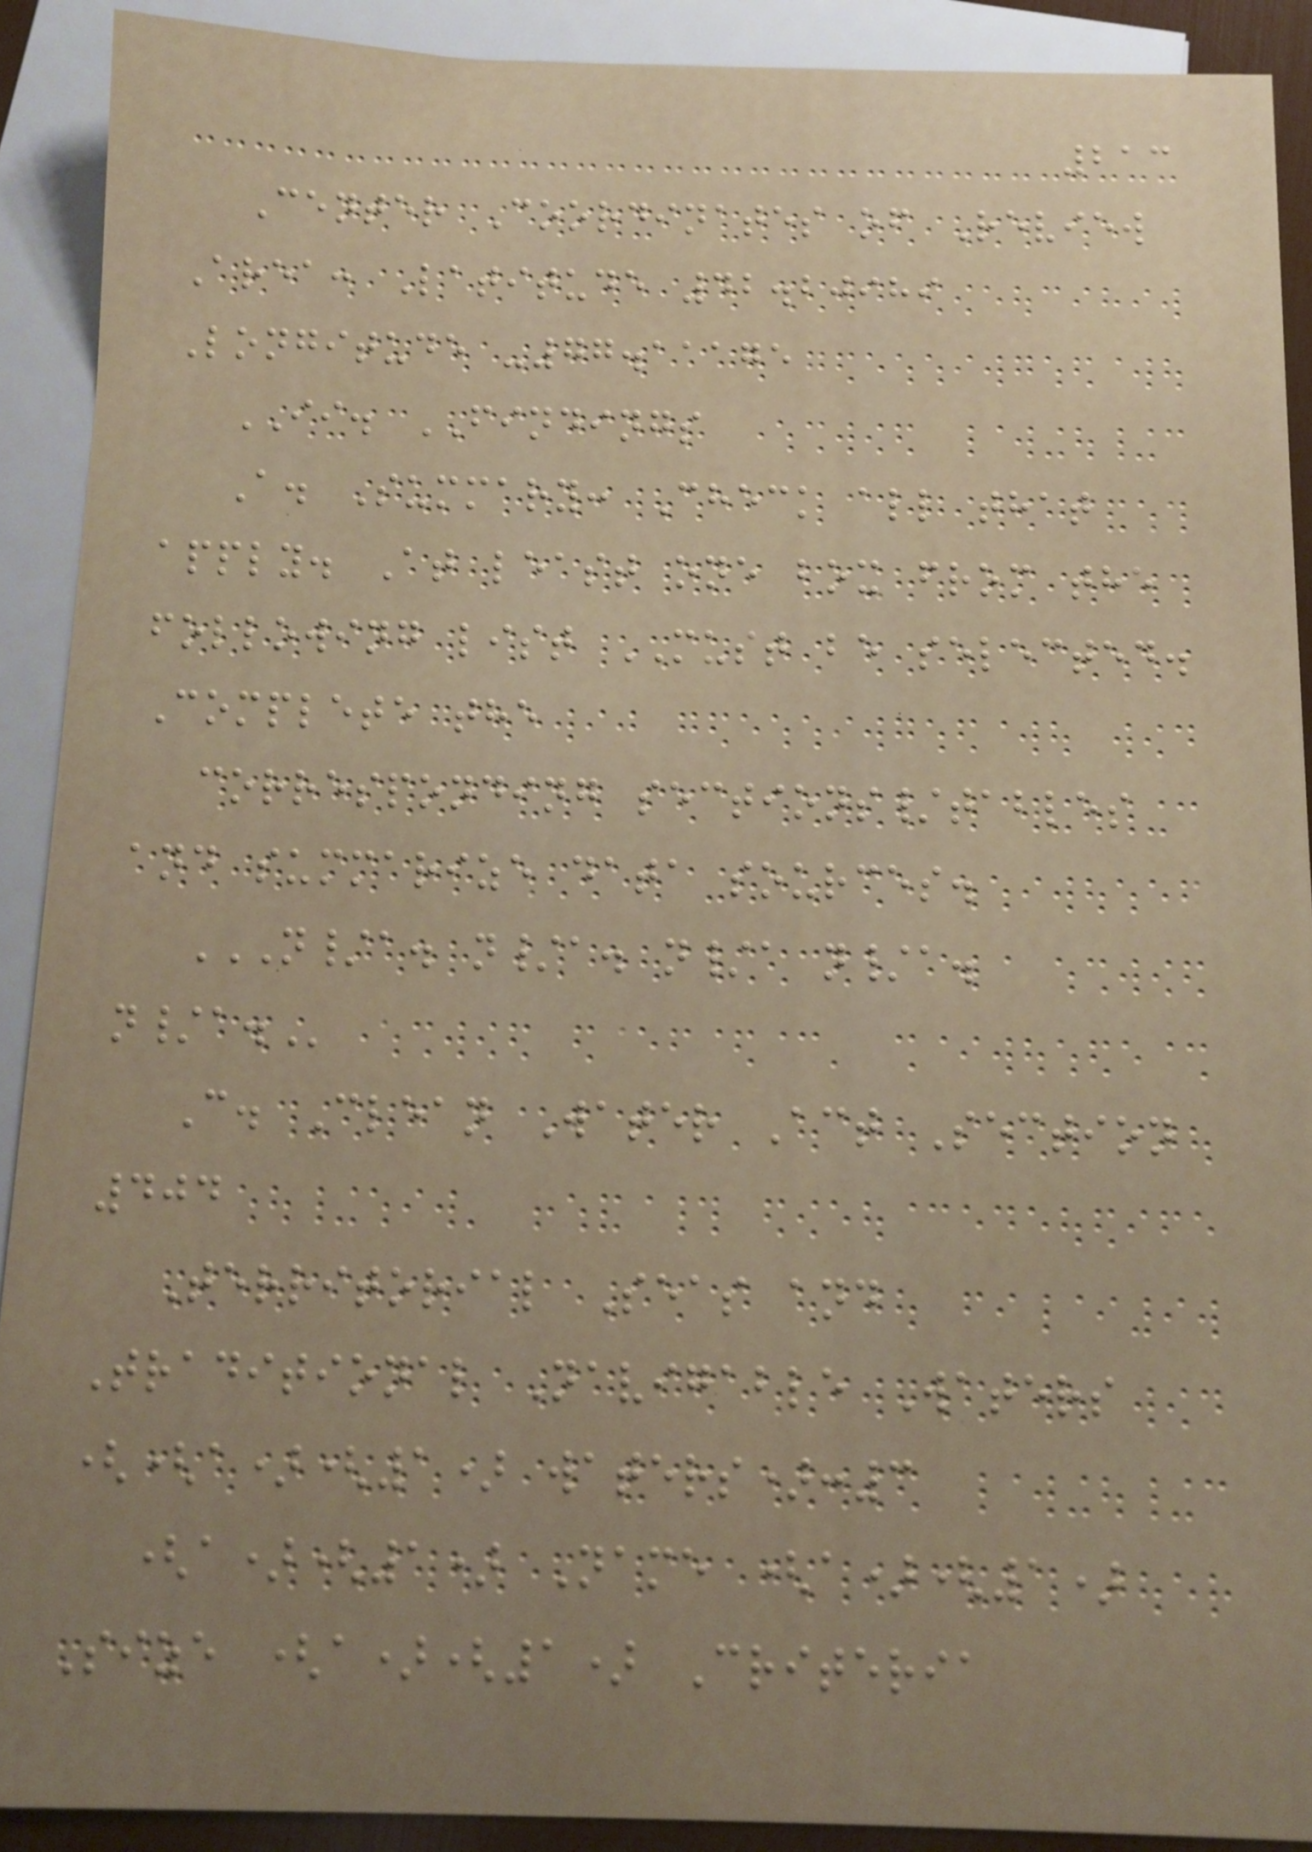213
Center Coordinates of Review
Area: Latitude 42.20989
Longitude -77.11175
II. FINDINGS
A. Summary: Check all that
apply. At least one box from the
following list MUST be selected.
Complete the
corresponding sections/tables
and summarize data sources.
N/A. N/A. N/A N/A.
N/A.
C. Clean Water Act Section
404
Territorial Seas and
Traditional Navigable Waters
((a)(1) waters):3
(a)(1) Name (a)(1)
Size (a)(1) Criteria
